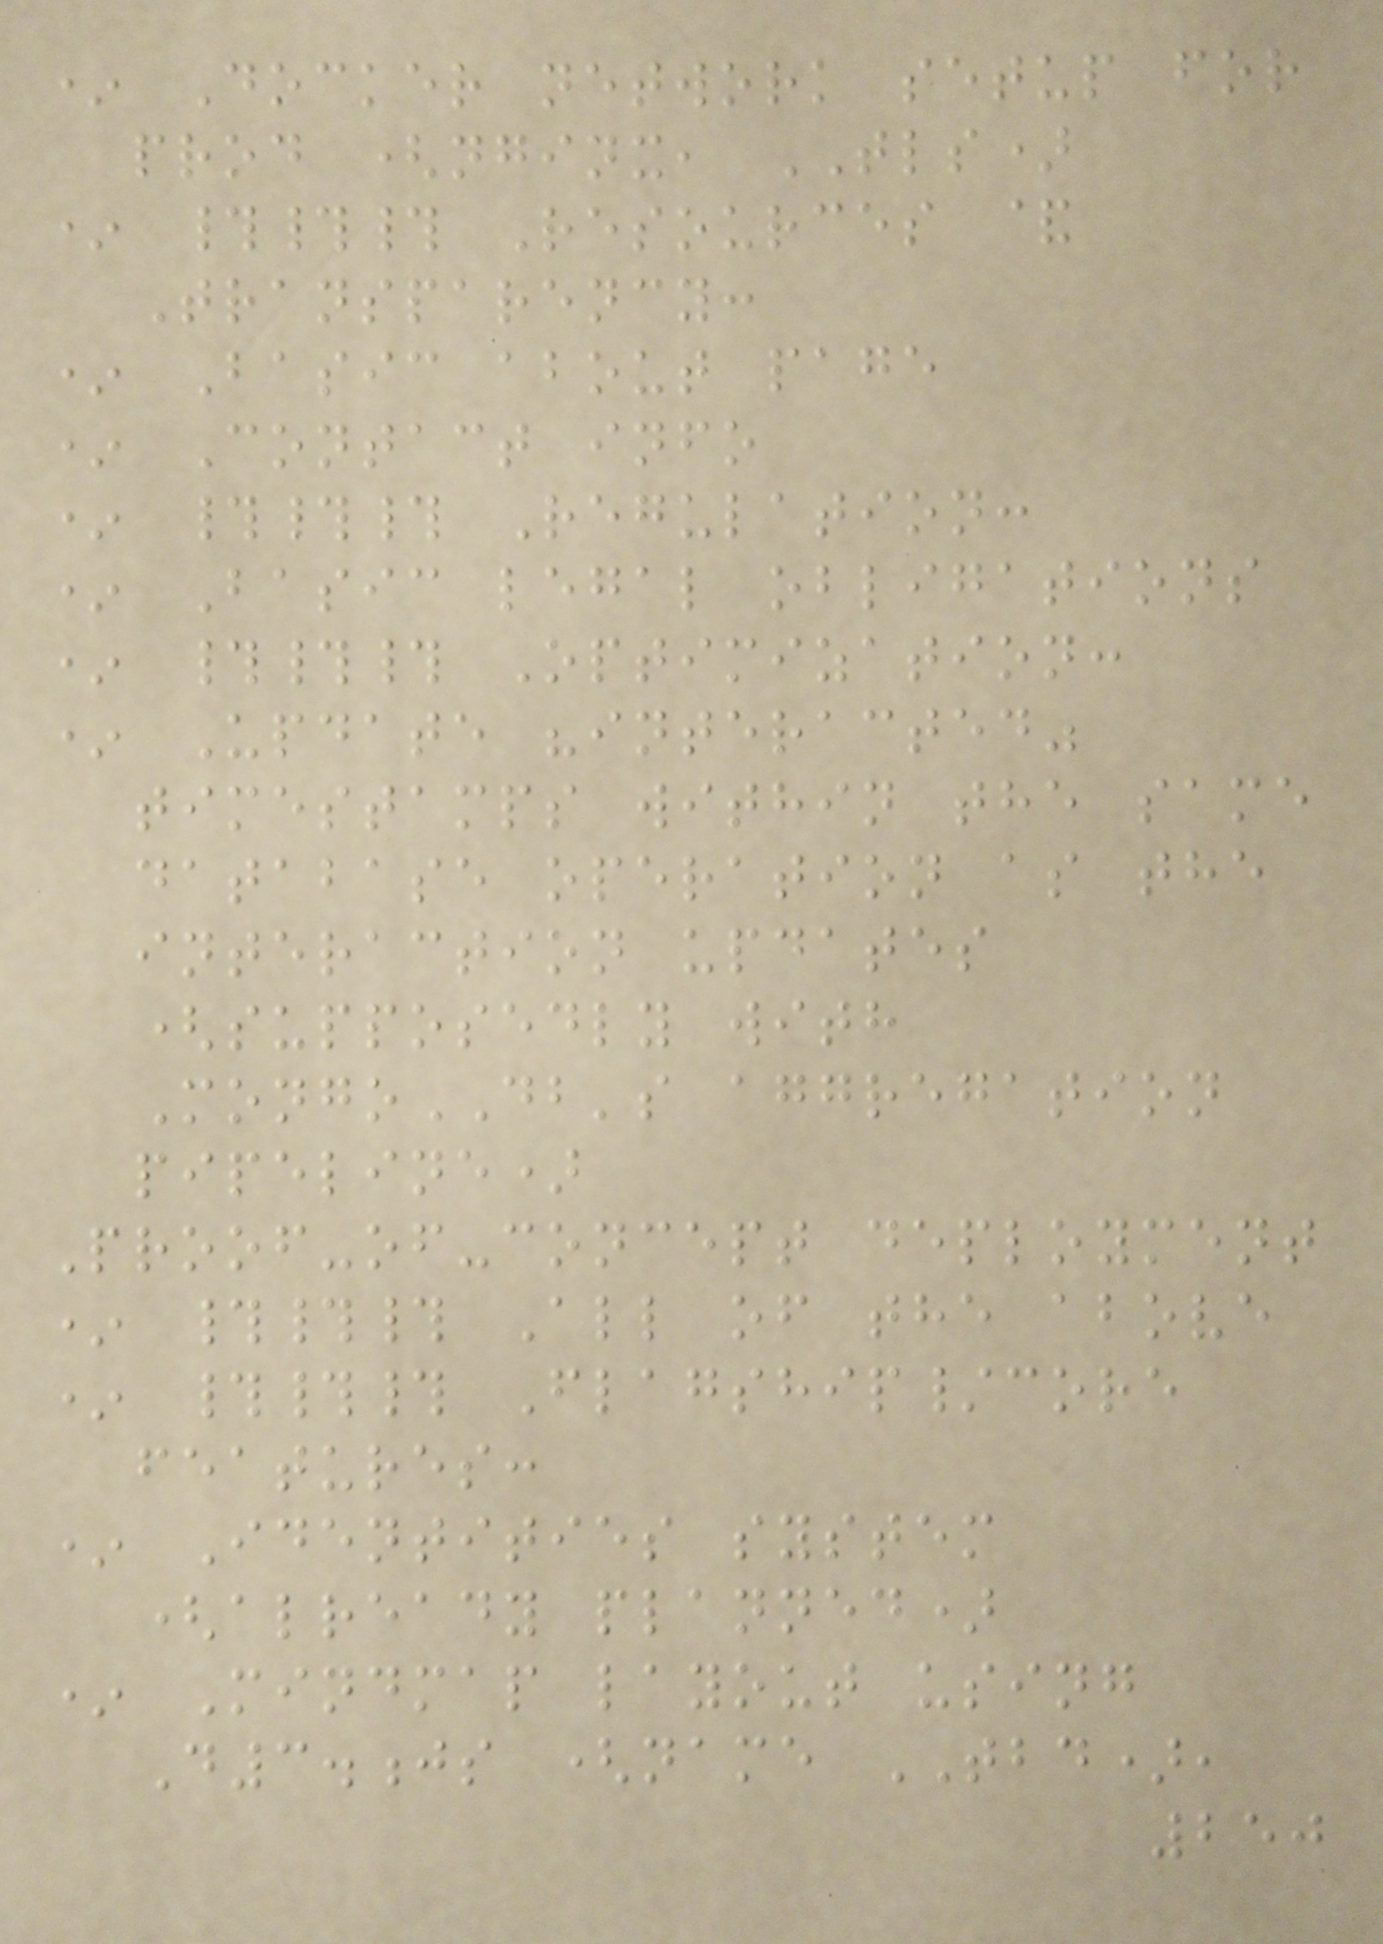* Docker network setup for
prod (nginx, TLS)
* ### Resources &
Transparency:
* Basic about page
* Contact info
* ### Regulation:
* Basic legal obligations
* ### Optimization:
* Update "interacted"
timestamps within the same
database operation as the
interaction updates
(supposedly with
MongoDB's aggregation
pipeline)
Proof-of-concept deployment
* ### All of the above
* ### Flagship/core
features:
* Identities system
(already planned)
* Mindmap layout using
D3.js (name TBD),
250
